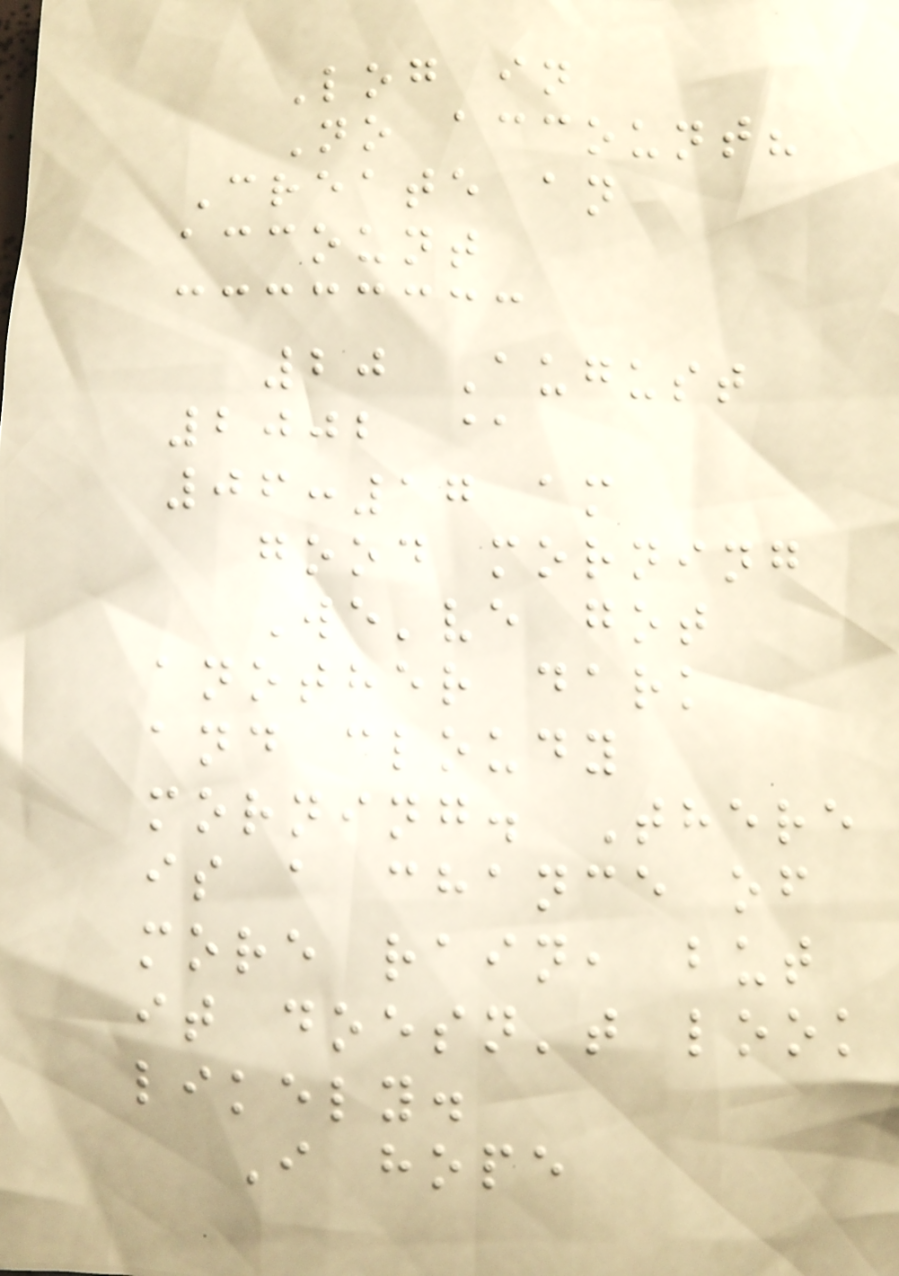Log in
No account?
Create an
account
20 August
2002 @
06:17 am
good morning
We've got
another dark
and cloudy
morning. There
is a chance of
more rain, but
it doesn't look
likely.
I hope
